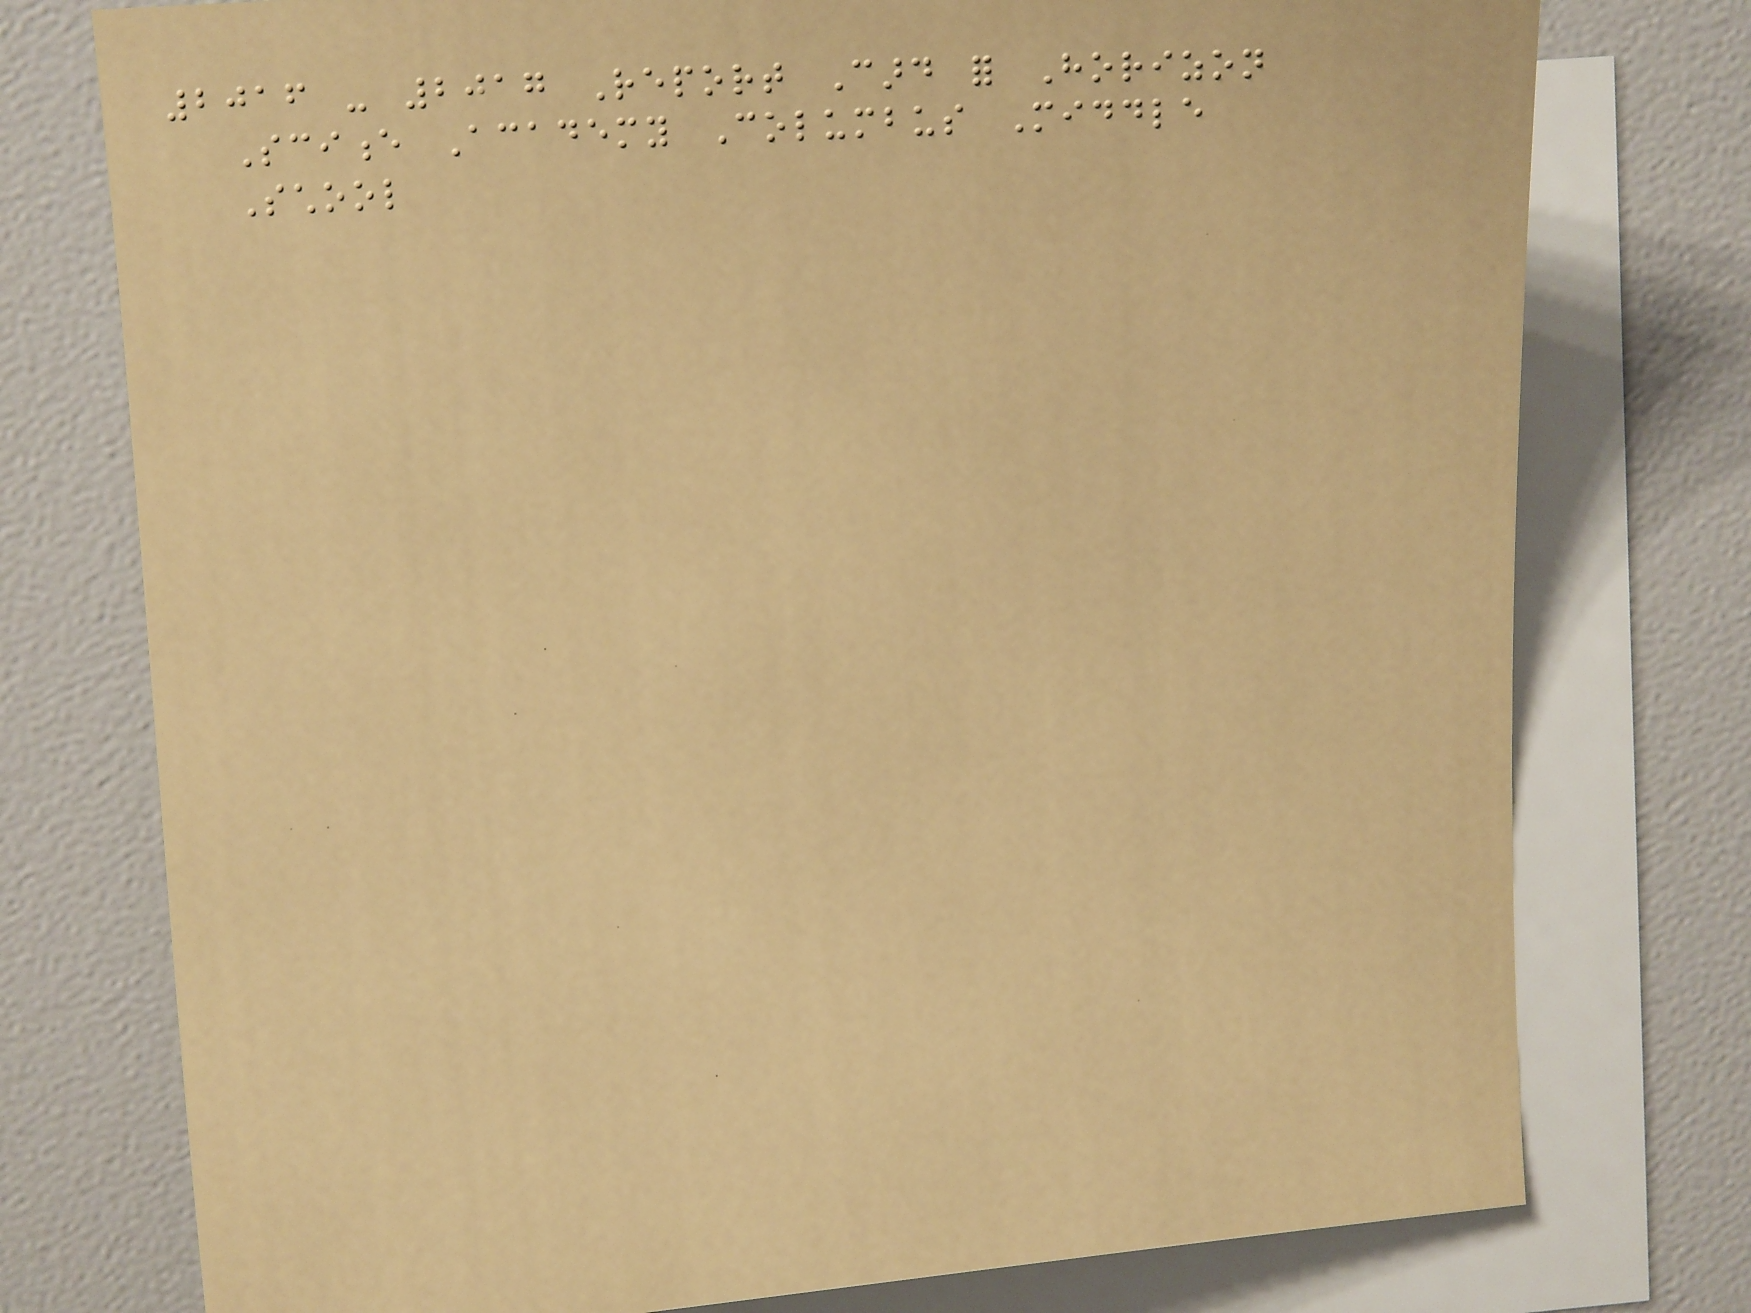2016 - 2017 Report Card for Horizon
Science Academy Columbus Middle
School
